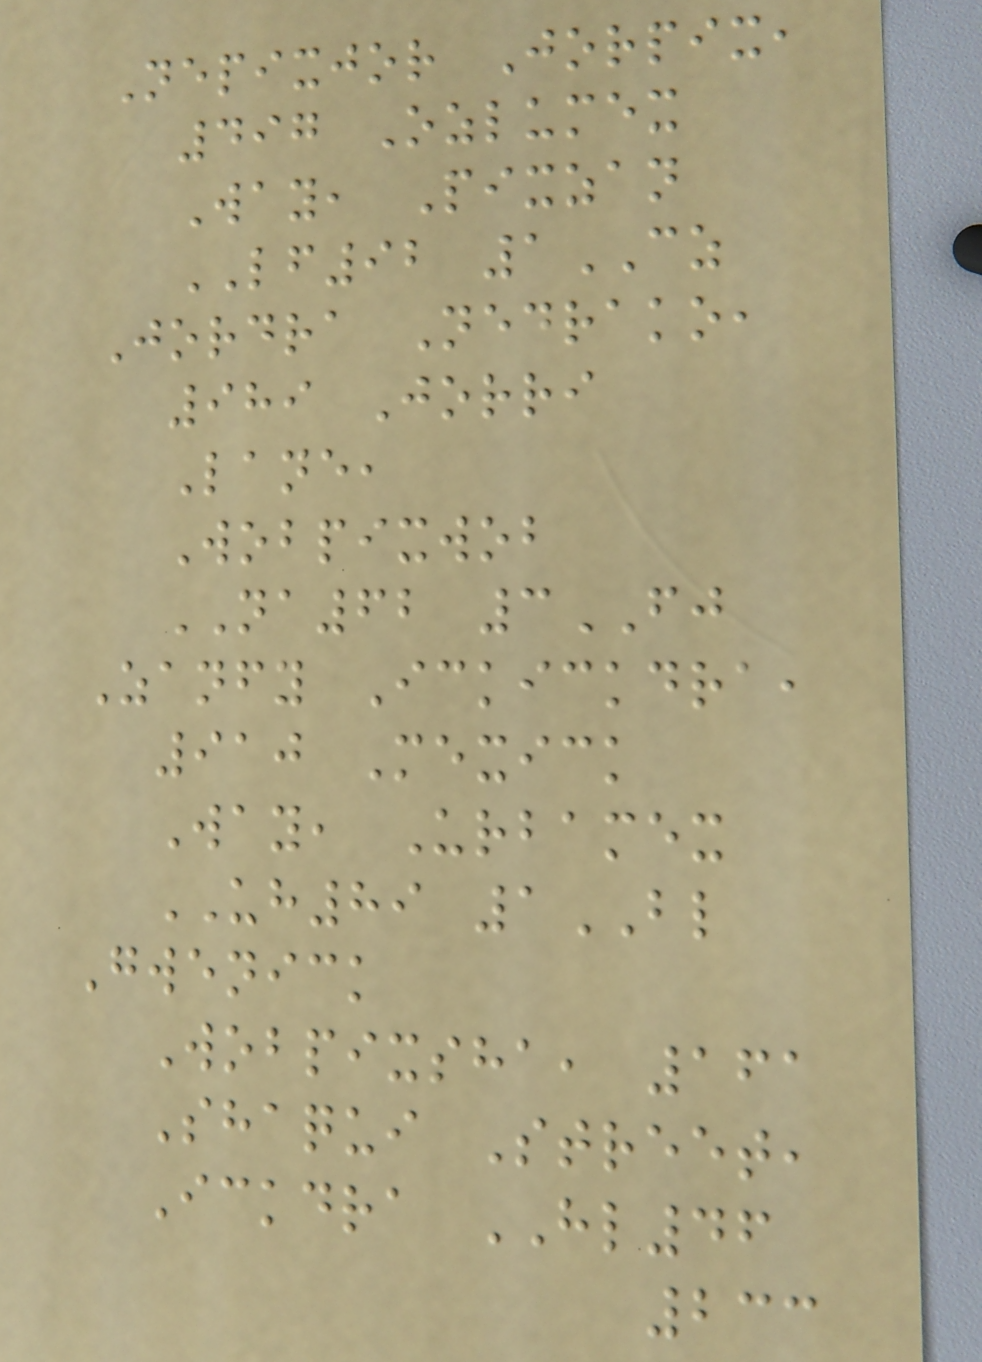Nepixjor Jorpix,
497 Ozlumex
Way, Pixzan
LF92 1CZ
Jordra Nedrako,
989 Jorri
Lane,
Wobpixwob
NA62 3FJ
Zanfy Ickickdra,
910 Mexick
Way, Urbamex
UH89 1BL
Gwenick
Wobpixsha, 161
Shaqui Street,
Ickdra HL46
233
